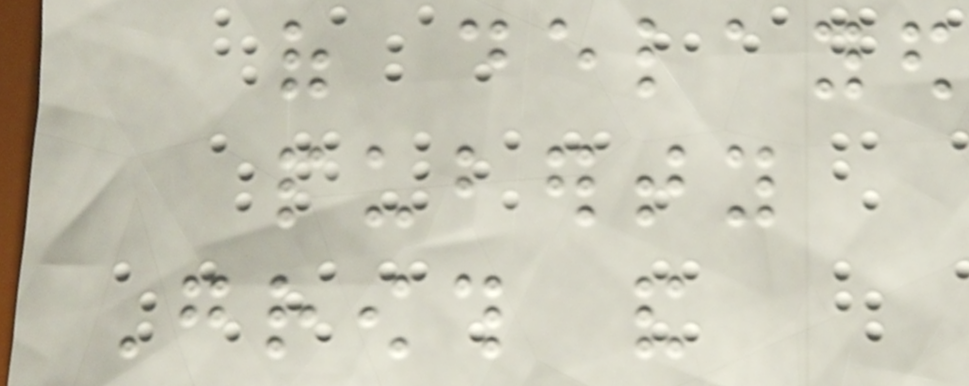of delayed
puberty
Growth and
